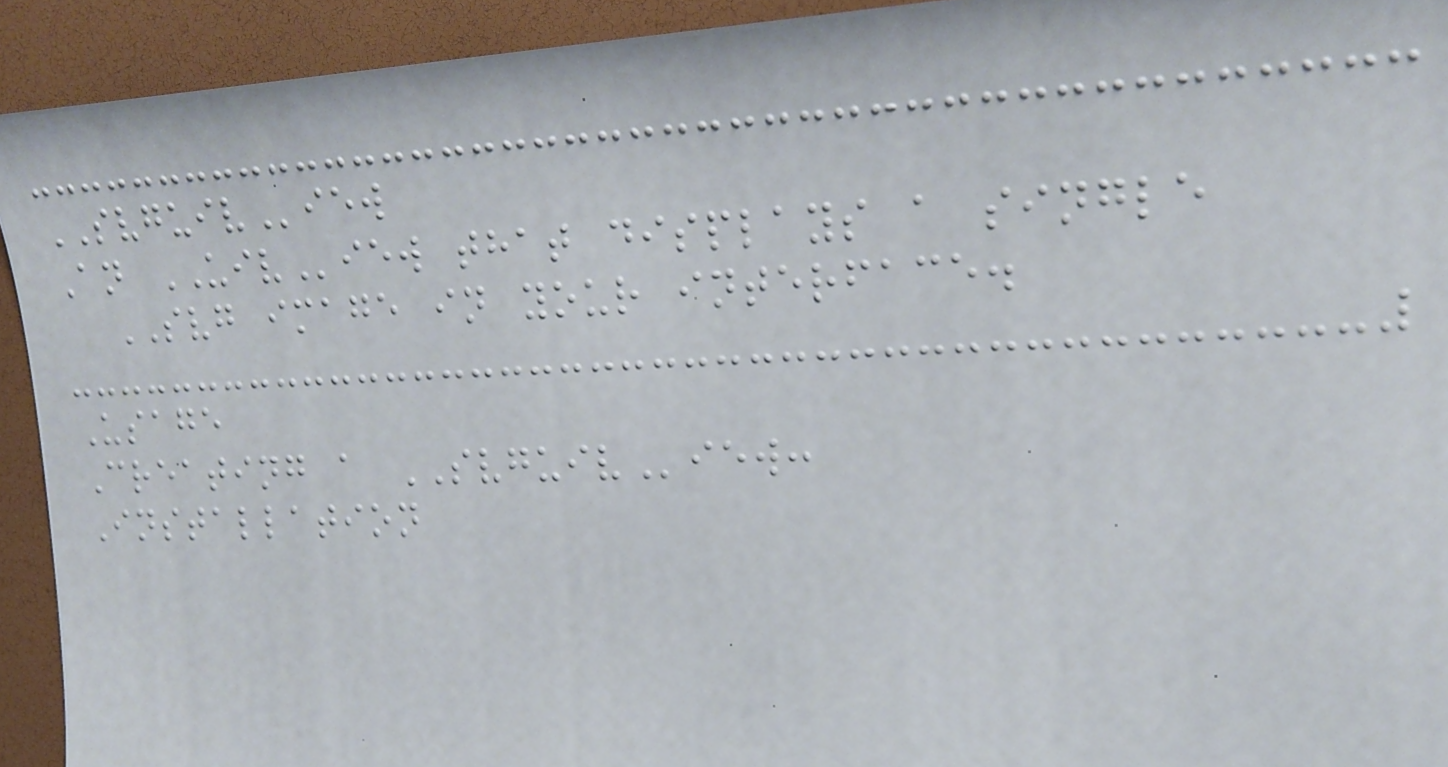SVGUIView
An UIView that displays a single
SVG image in your interface.
Usage
Creating a SVGUIView:
Installation
